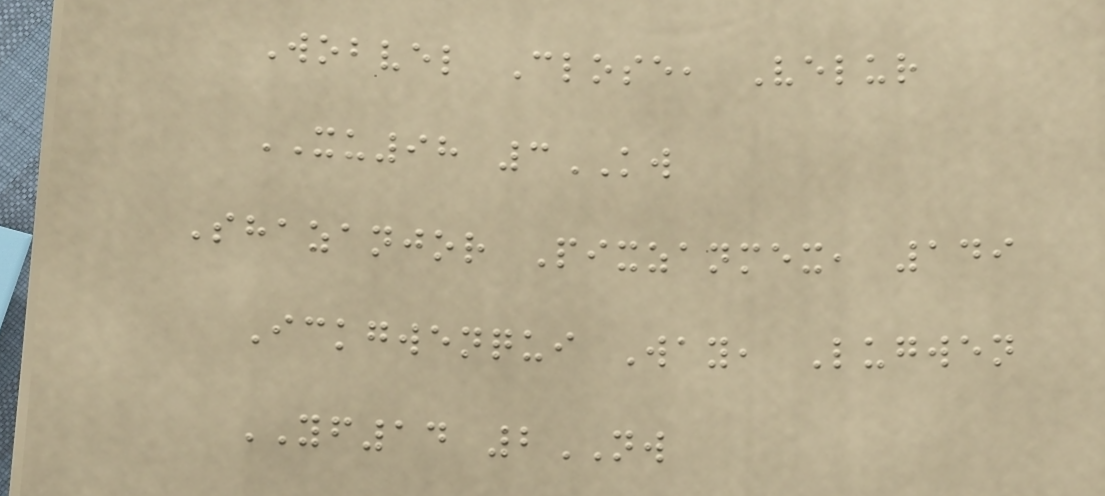Wobvel Close, Velur
XU98 3KW
Shazanjor Pixzanmex, 149
Ickgwenqui Way, Lugwen
YF14 2NW
